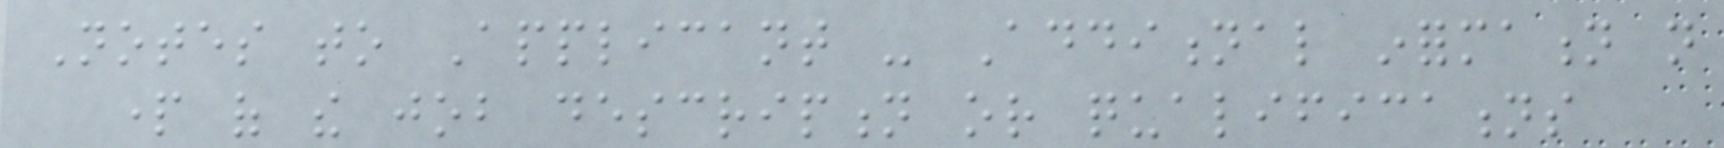Notes to Applicant - Additional information not
part of the job description or qualifications
